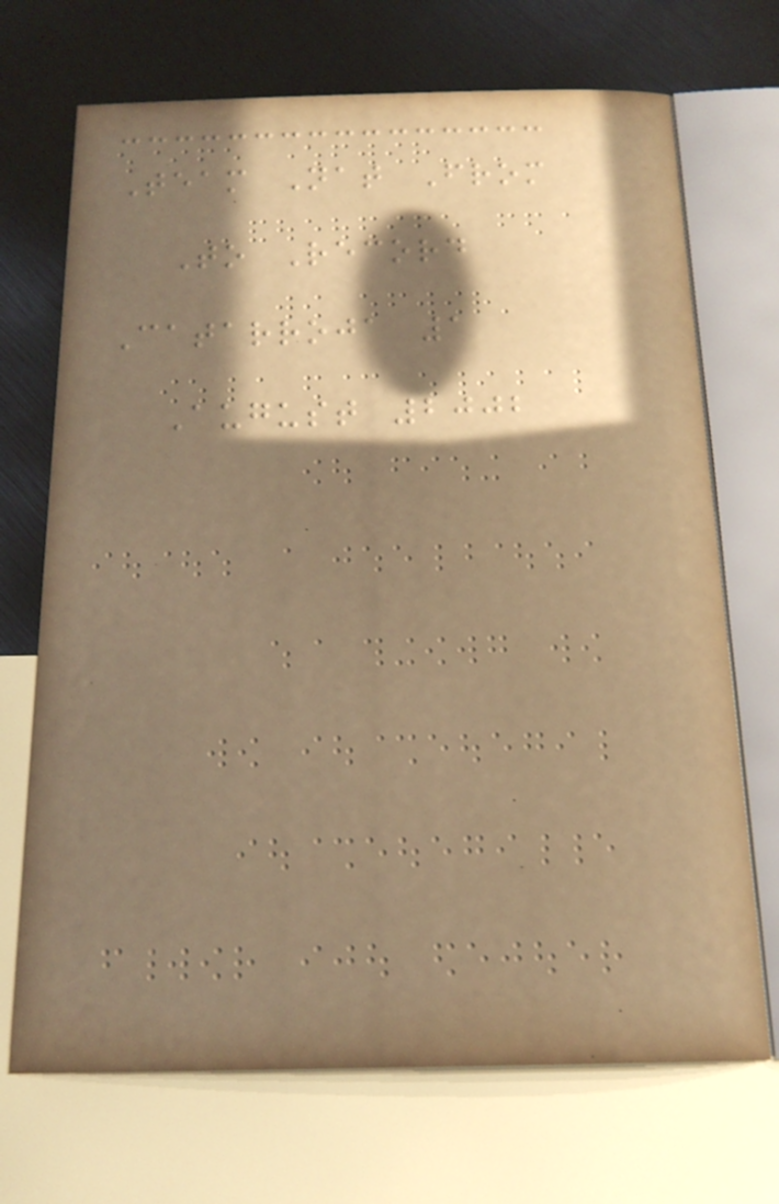Team Nat From
To Record
Catarroja 1
August 2002
